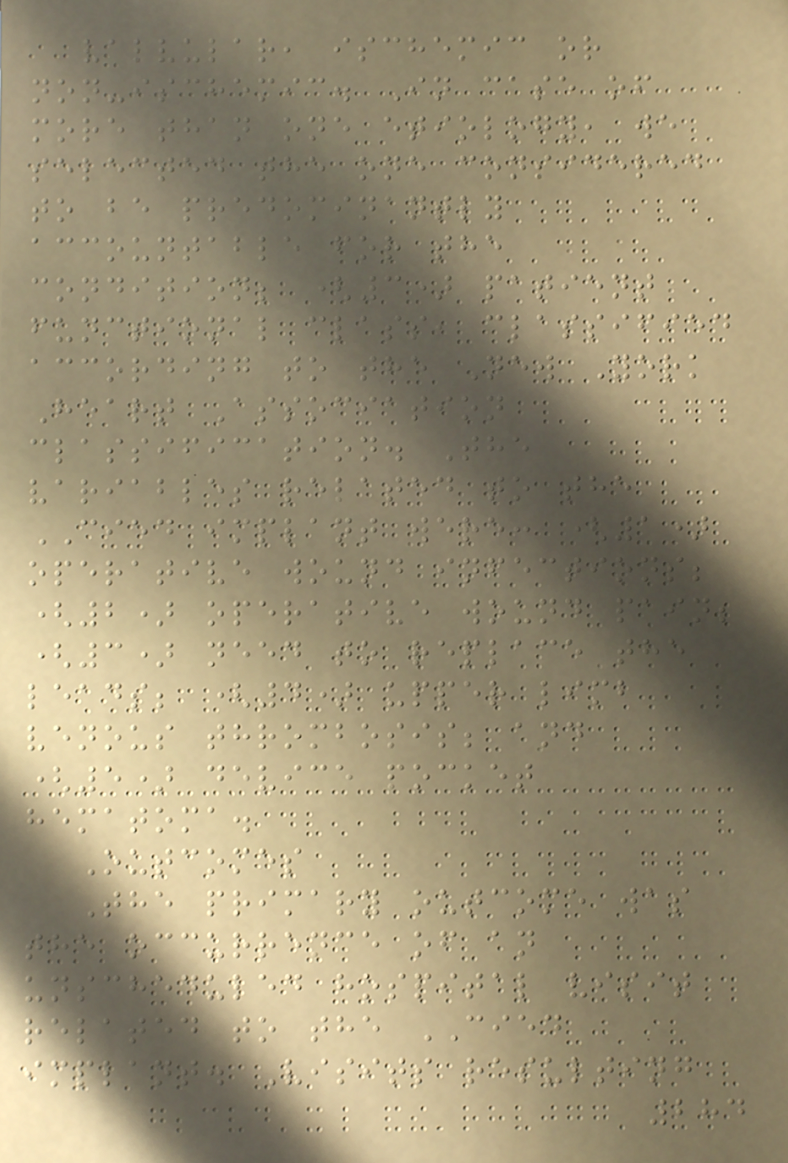valvular, ischemic or
non-ischemic. In case of
more than one etiology, we
selected the one considered
to be predominantly
accountable for the
condition; (3) patient
functional class, classified
according to the New York
Heart Association
classification. The
variables related to the
CIED implant were: (1)
operative wound infections;
(2) operative wound pain;
(3) need to replace the
leads; (4) upper limb
venous thrombosis; and
(5) device pocket
hematoma.
Outcomes
The primary outcome was
the occurrence of an
unscheduled hospital visit
related to the CIED
implant. Visits resulting
284
